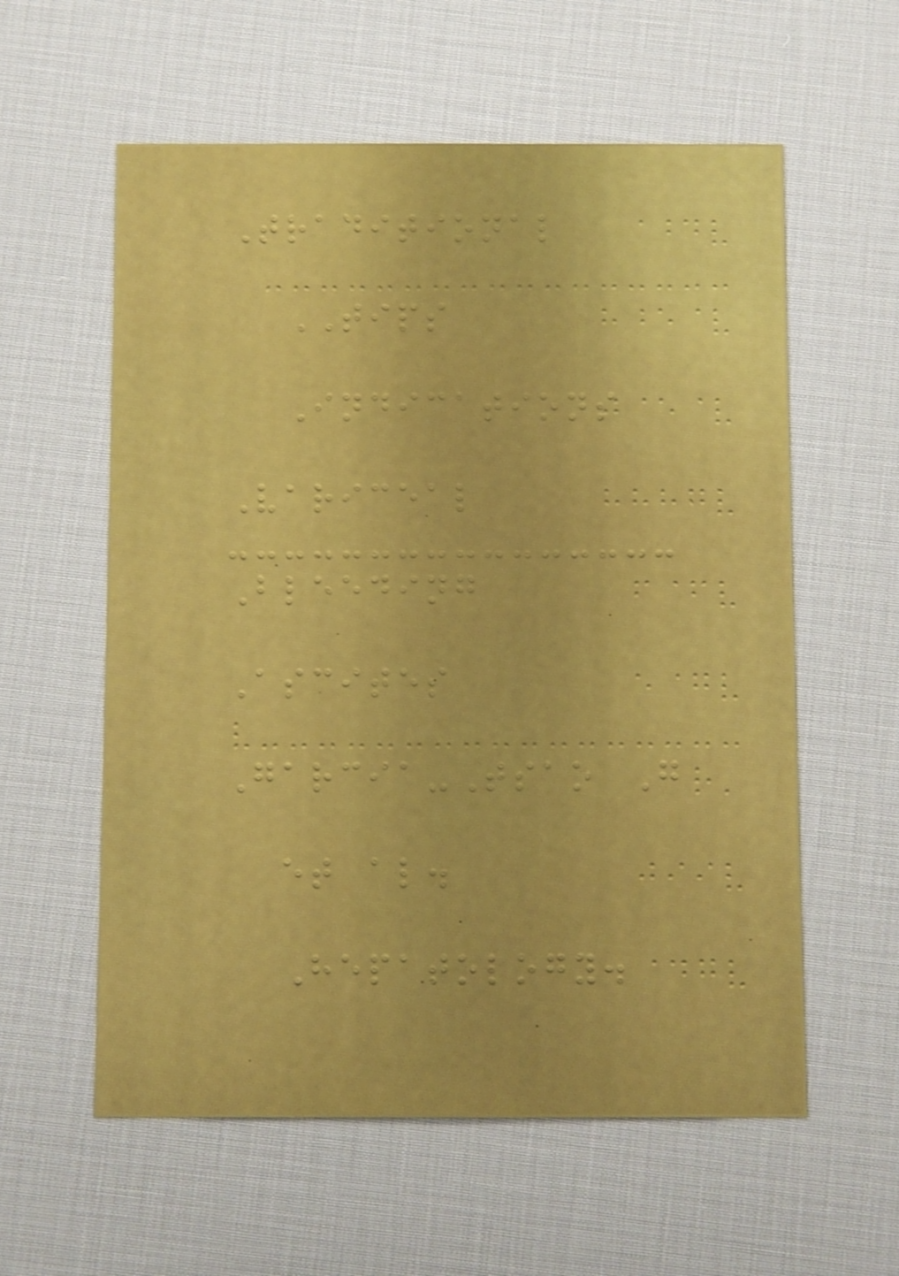Traditional
TIPS
Indications
Variceal
Bleeding
Ascites
Garcia-Tsao G
et al.
Hepatology.
